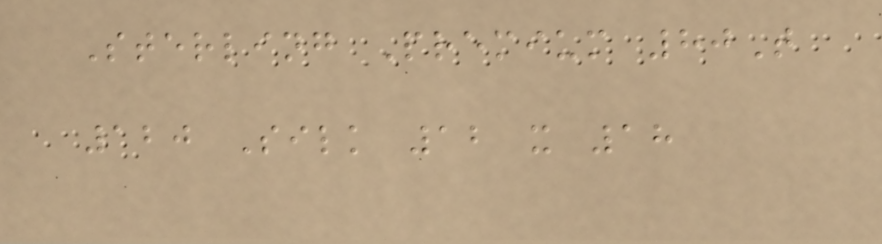Sterling Premium 80T
120 Silk 12 x 18
